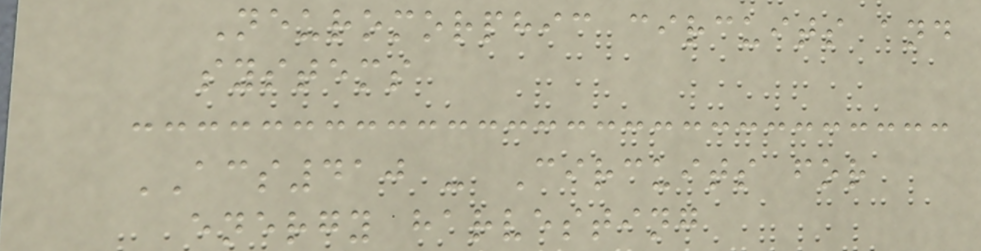Neuromorphic circuits and
systems
ACS410 - Circuits for
energy harvesting
